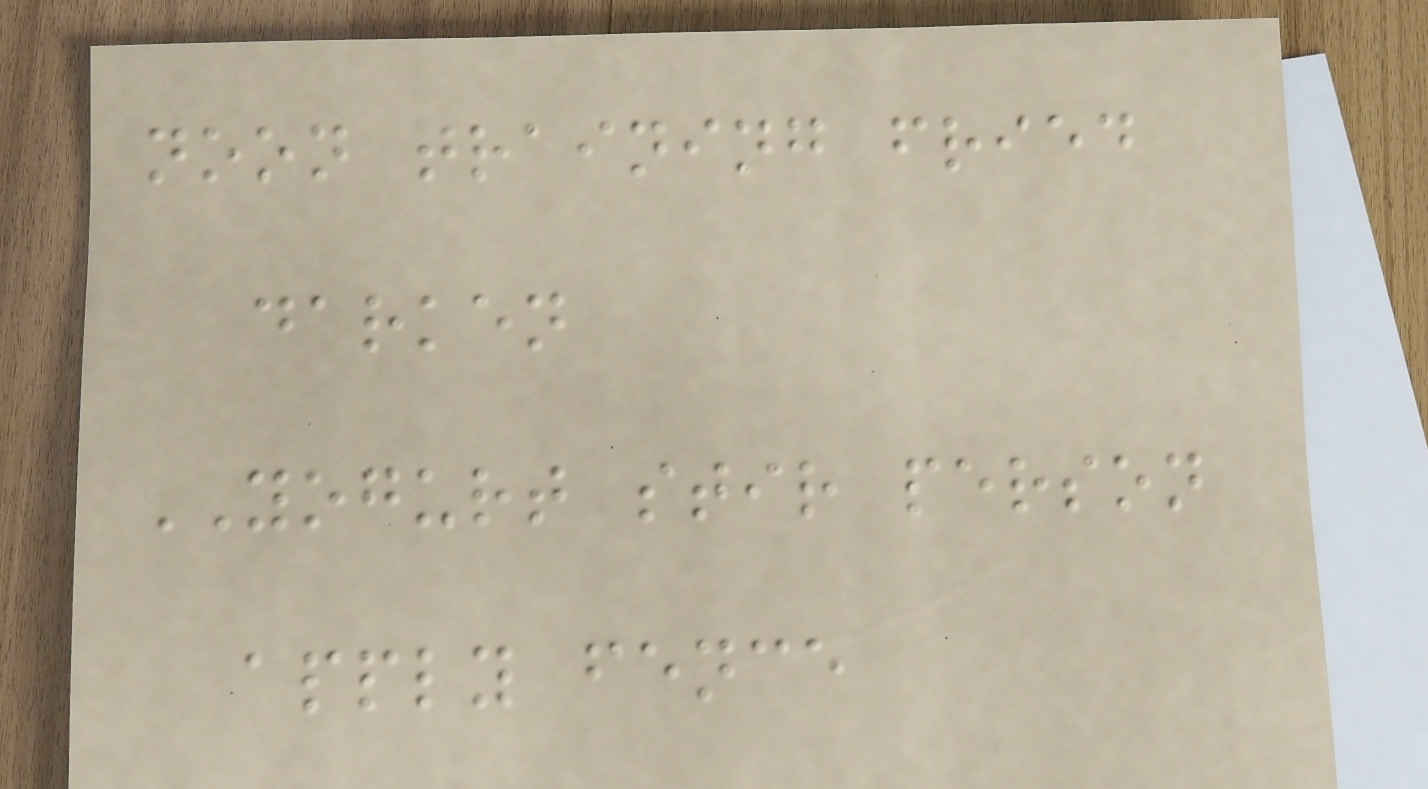noon training fried
darken
YOGURT stir person
apply fence
